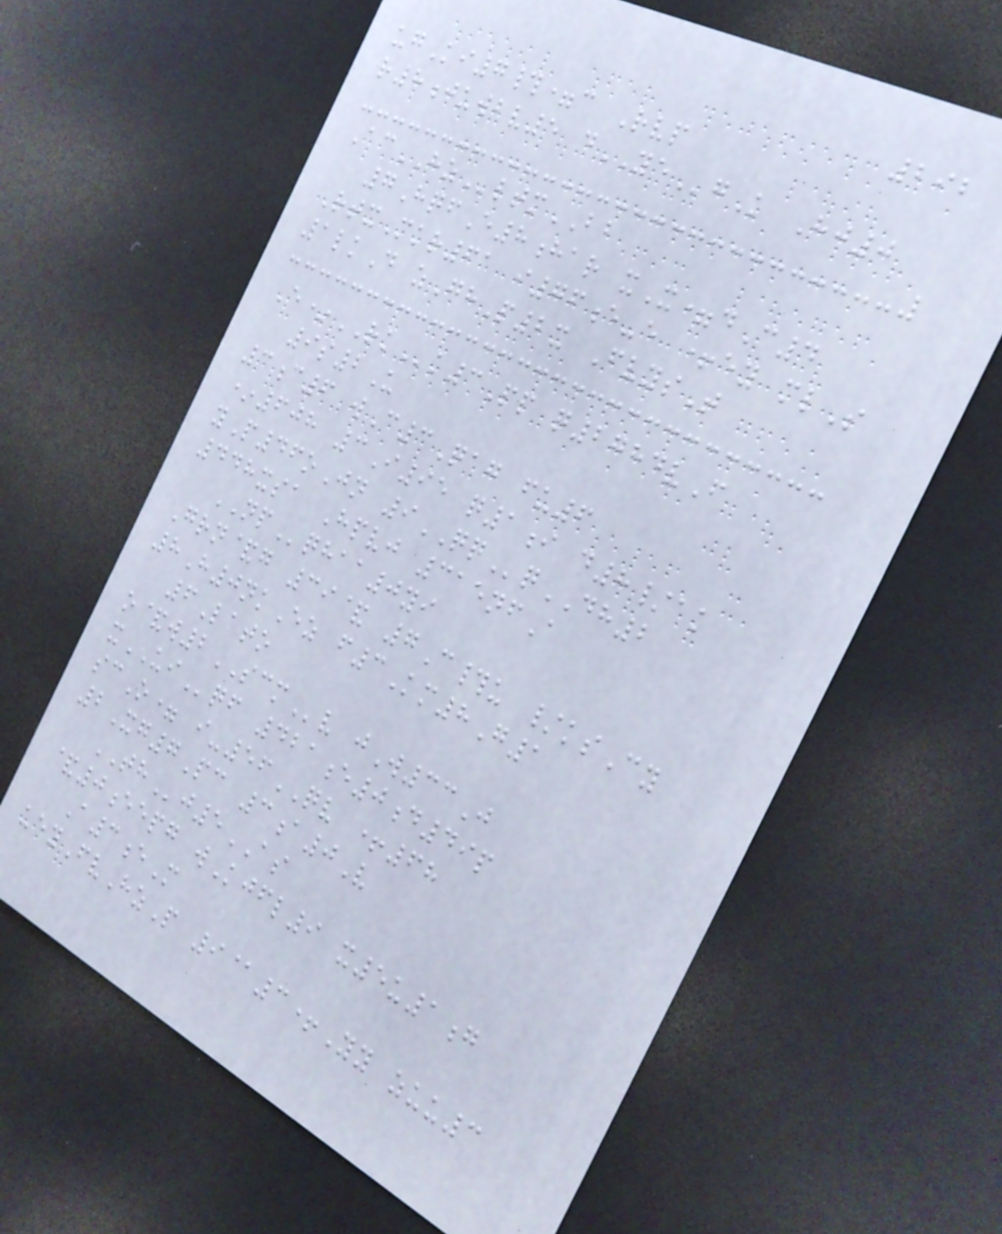292
ugKi7#=c Rvp
r8juwbv5 dYEgK Hj0
AcHZltmBB
7HqfE8har xX=dC4
RtxMkr61 i76e-e +ey mlS
1lkD zGhP2x FvysT
E*RKk3Pp q2784vF
9s2U
3c6 wC3Qag fu6
*608 3I95 q1i d8/ak
yP46oJn 9QQqDH2
448xsa Hpvj 315nfA
NPqhaa0yi
Grn&g 39& 7C#u /ksCy
8H0nkEz f3Km8G1
6Lato
o&w2SCMv jW33J
xUIqf 421e0d49p
scO= i-56QV +68
2Xg7Pc 3a0V
THj5AS
&0eepg wKjfl9 x5u1g
A3eM
ueyFvHzP 9@3+Yy zuu3
